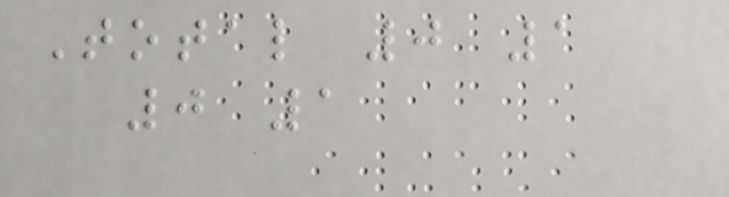Total 0 1
0 1
